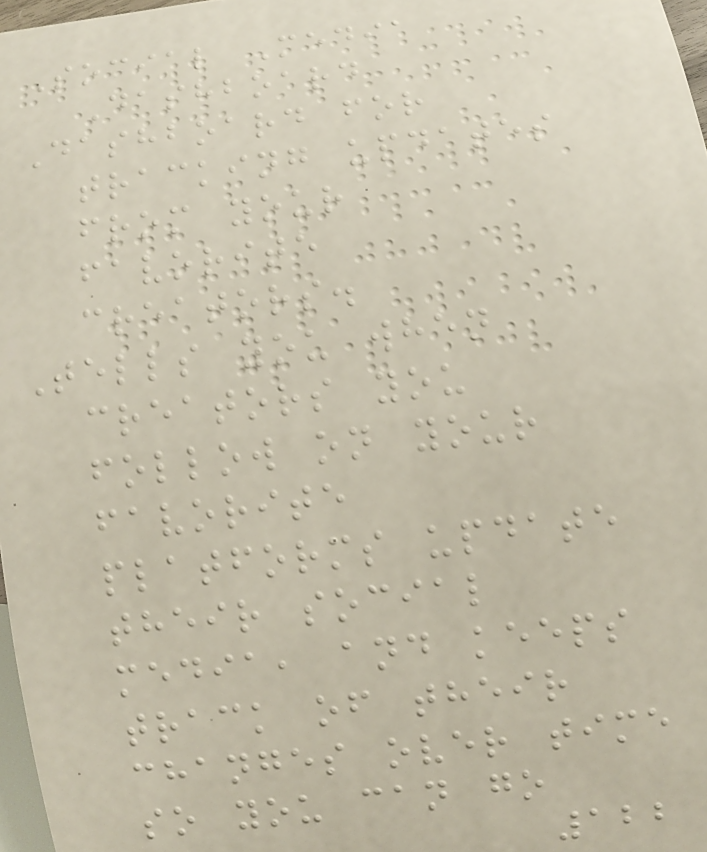Social Media
Dashboard
Dashboard for
tracking updates
from your
favorite
creators.
Tells you when
creators you
follow on your
favorite
platforms update
their social
media, and keeps
track of their
changes over time
so you can go
122
